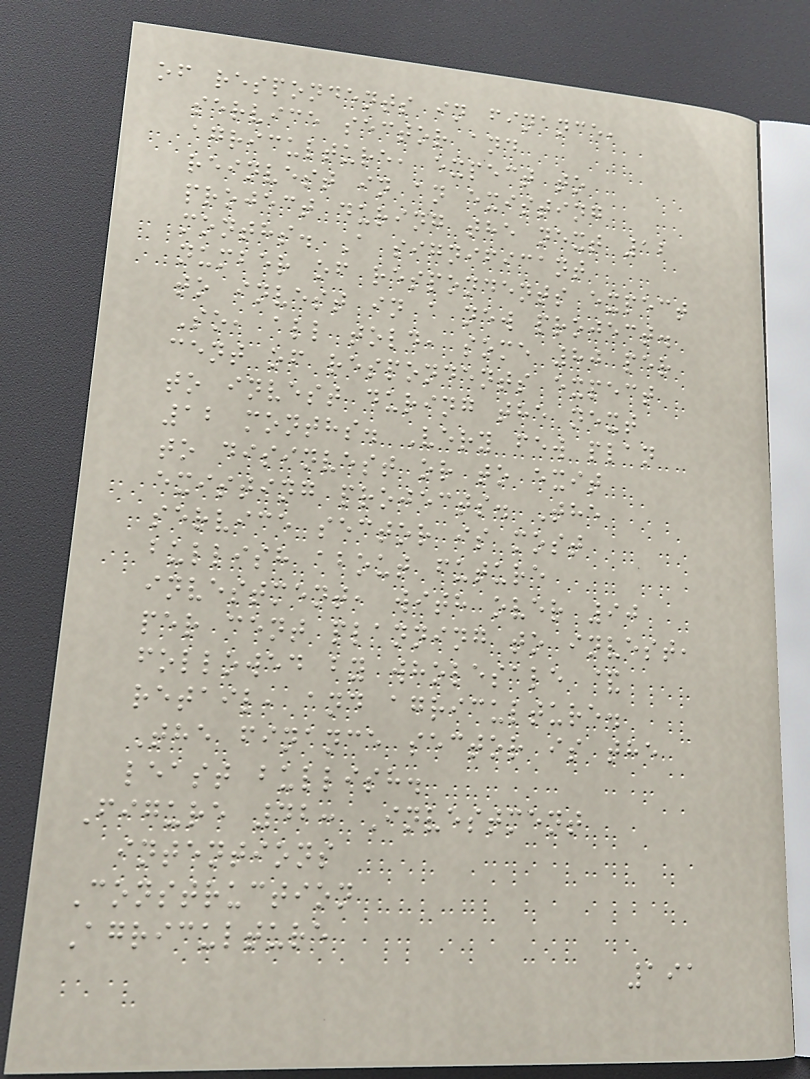of respondents in finance,
service sector and
agriculture, expect to
reinvest in an existing
project during the next 12
months. A significant
number of respondents expect
to invest in a new project.
So, all told, some 80 per
cent of respondents expect
to invest during the next
12 months. Very few plan
to disinvest or to exit
existing projects. The
service sector is most
bullish about future
investment, with over 90
per cent planning to invest,
followed by wholesale &
retail, and agriculture.
The finance sector is the
least bullish.
Figure 42: Investment
intentions
Construction
Agriculture
191
